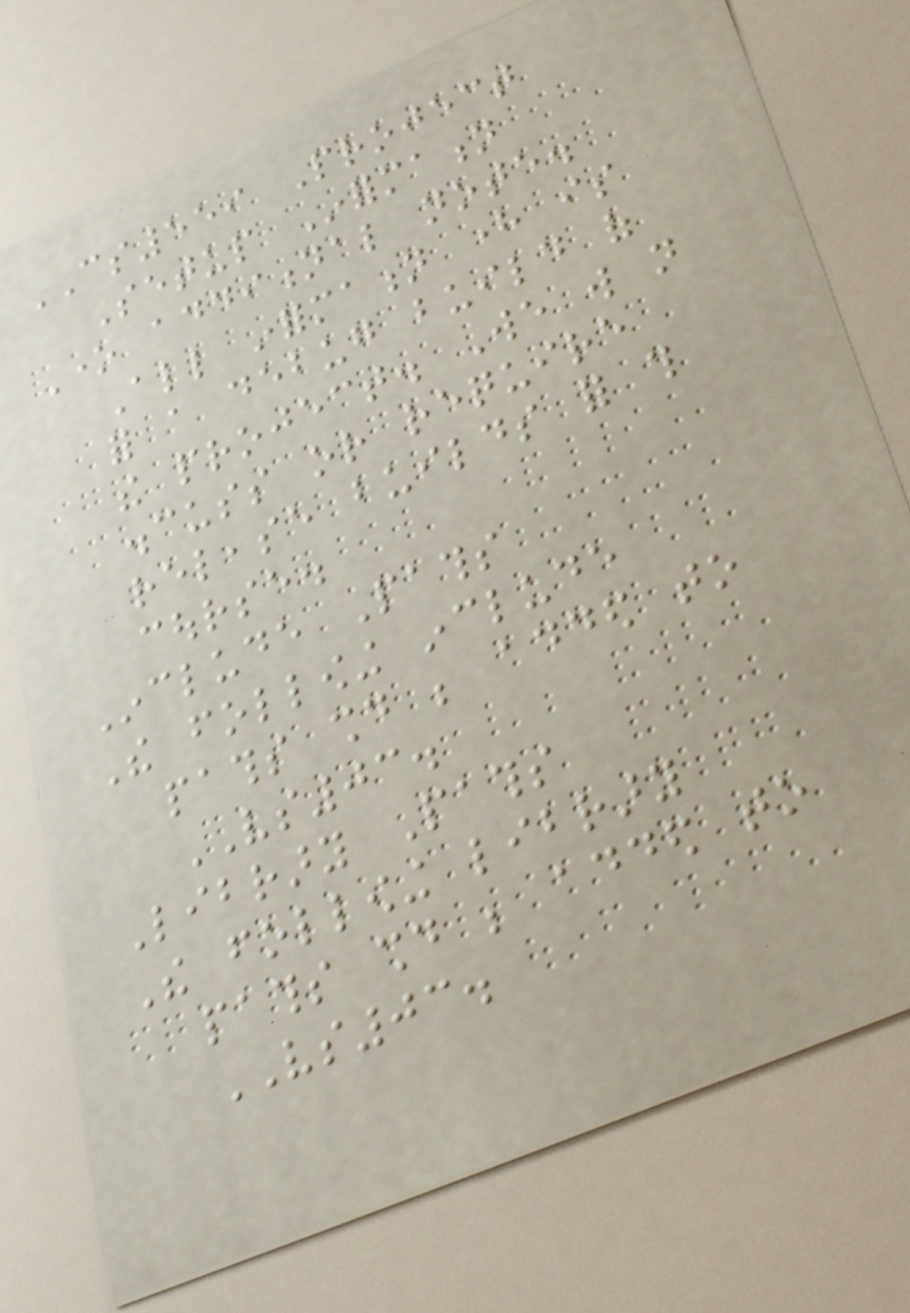CS559 Project
Setup Information
One additional note.
All information here is
for a debug build of
the project. We will not
discuss or require
release builds for this
course.
Include Paths
The following include
paths should be added to
VS03.
Library Paths
The following library
paths should be added to
VS03.
